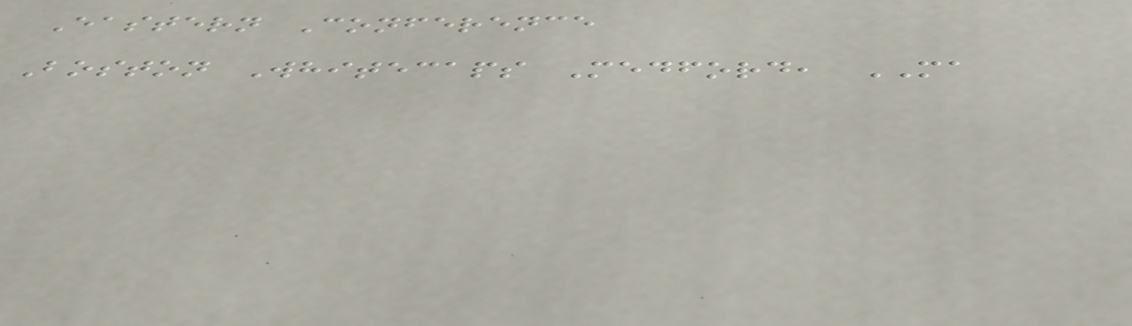Eastern Conference
Boston Whitecaps Medford, MA
